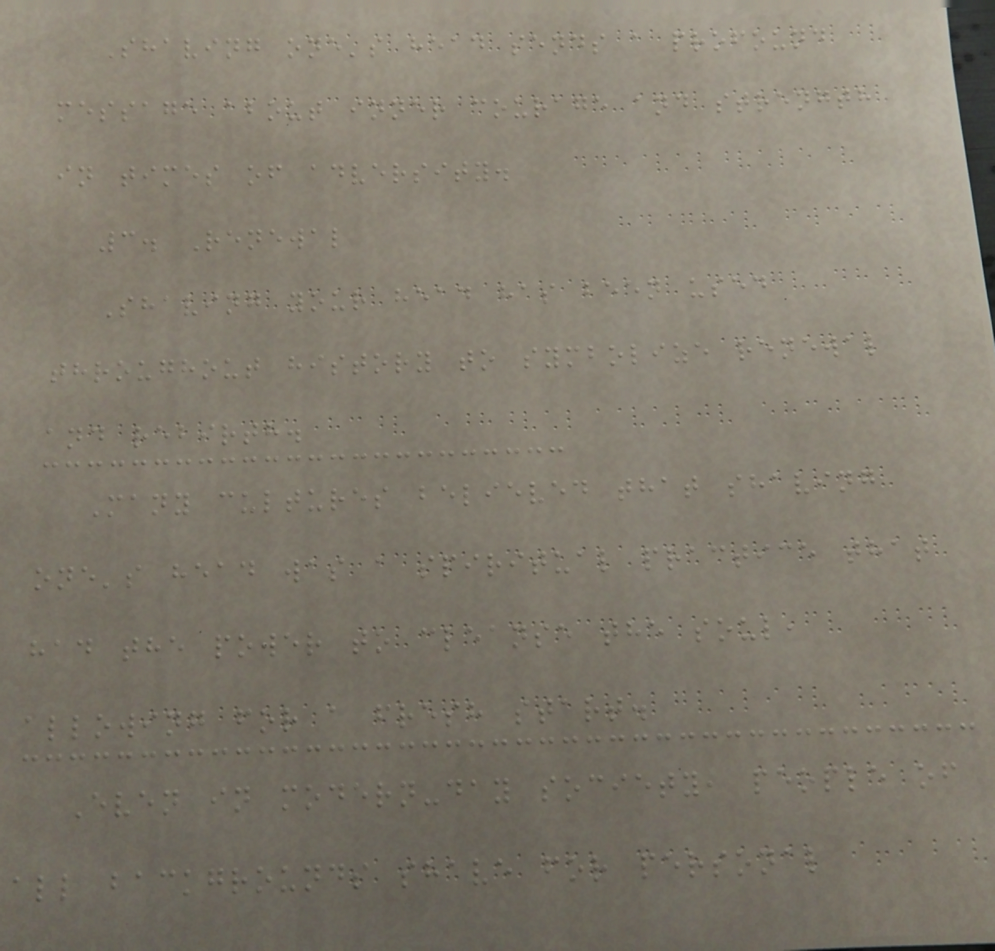Shaving one's head sends a profound
message about inner courage and strength
in times of adversity.
3. Renewal
Shaving your head has been used
throughout history to symbolize renewal
and rebirth.
Many cultures believed that shaving
one's head was a spiritual practice that
had the power to cleanse the soul,
allowing for a fresh start.
Even in modern-day society, people of
all backgrounds shave for personal
